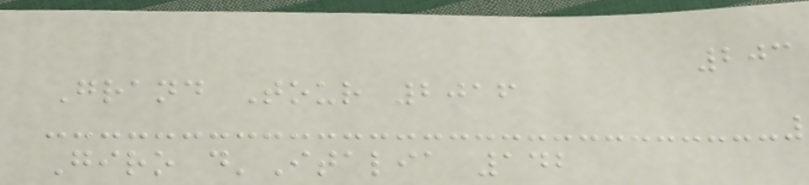203
Grand Tour 2016
Giro d'Italia 142
